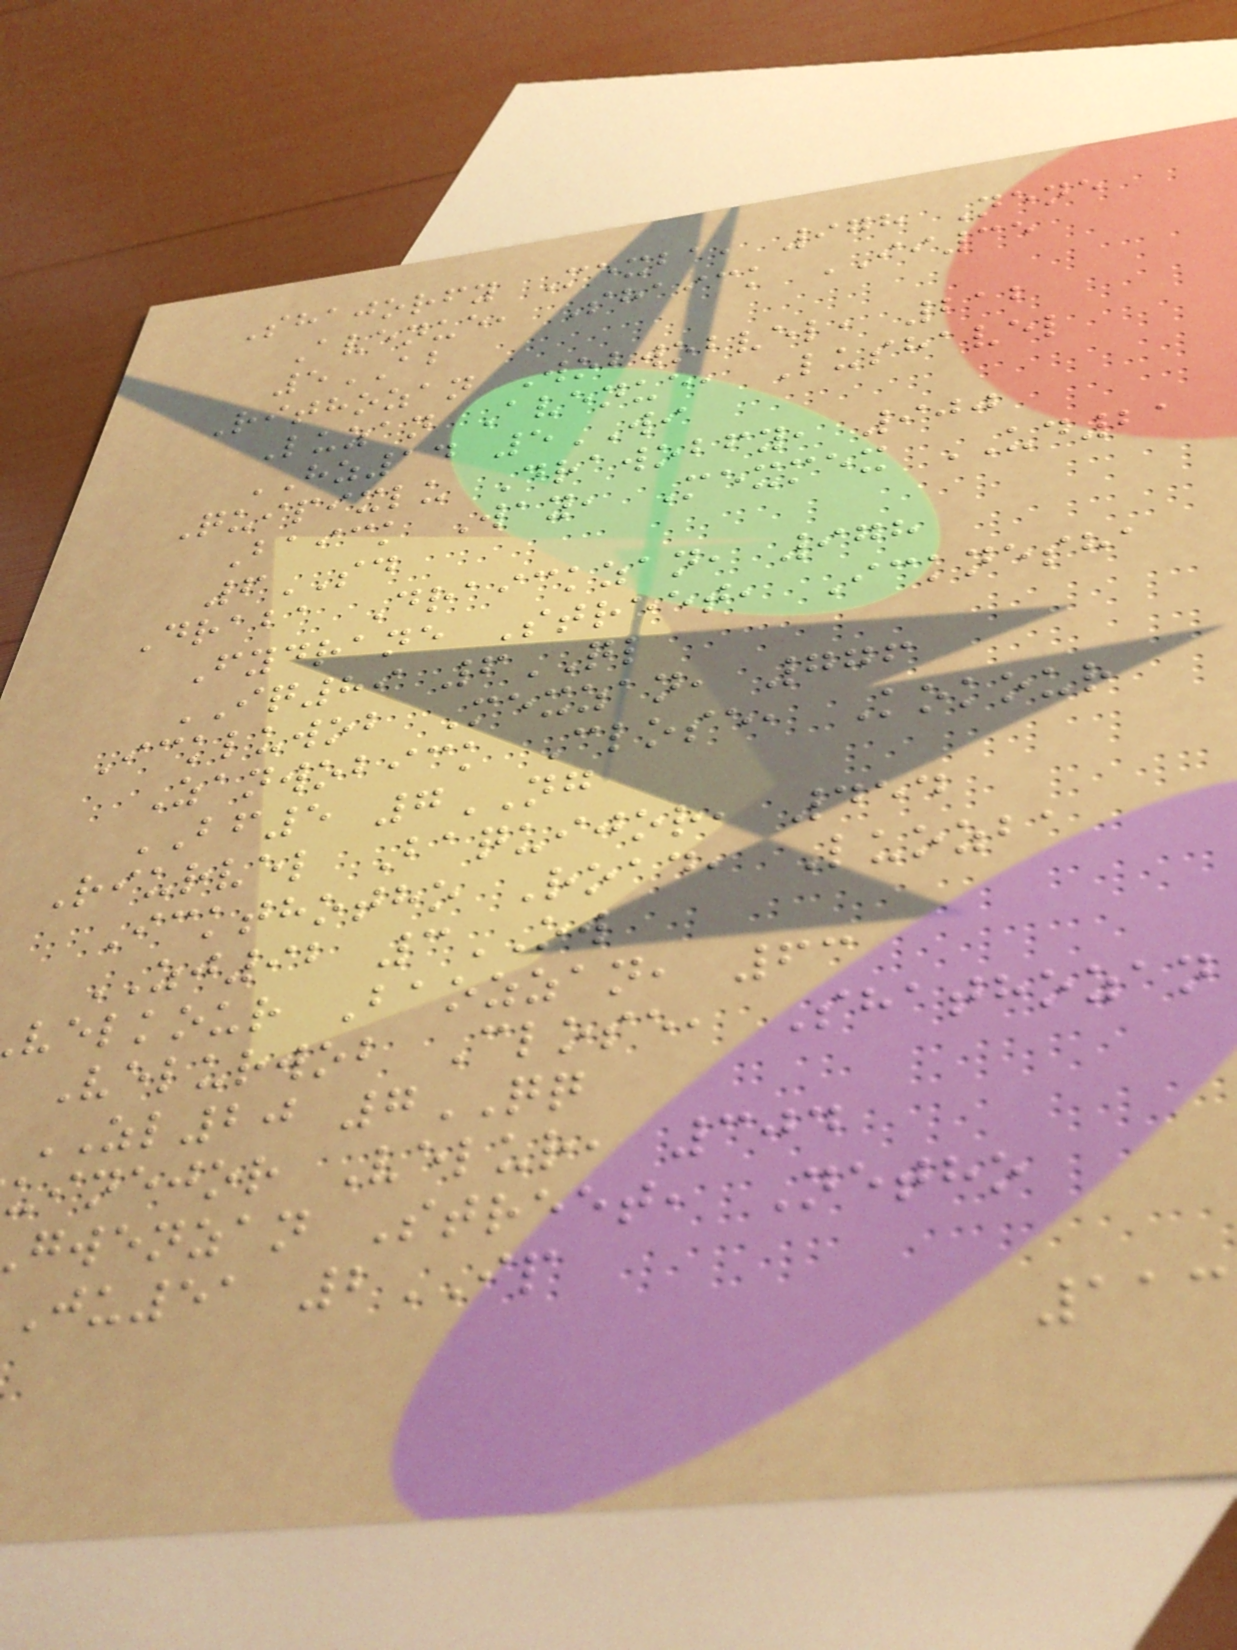Shajorfy Mexba, 978 Nene
Avenue, Shaick II35
5AB
Rithozan Wobwobvel, 212
Luzan Avenue, Lushavel
HZ14 5WI
Quipixlu Drawobfy, 900
Baick Way, Mexmex UD21
6SD
Draba Draickzan, 978
Fydrane Street, Icknesha
IQ89 6QL
Ickluwob Mexzan, 776
Zanwobick Close, Kokour
BF5 7NG
Riurvel Baquijor, 454
Ickthotho Road, Luozba
ZJ92 3OW
velkour Baozzan, 63
Velurwob Close, Shathozan
ZL20 7QQ
uinejor Velur, 304
gwenzan Street, Netho
ju51 2IP
113
